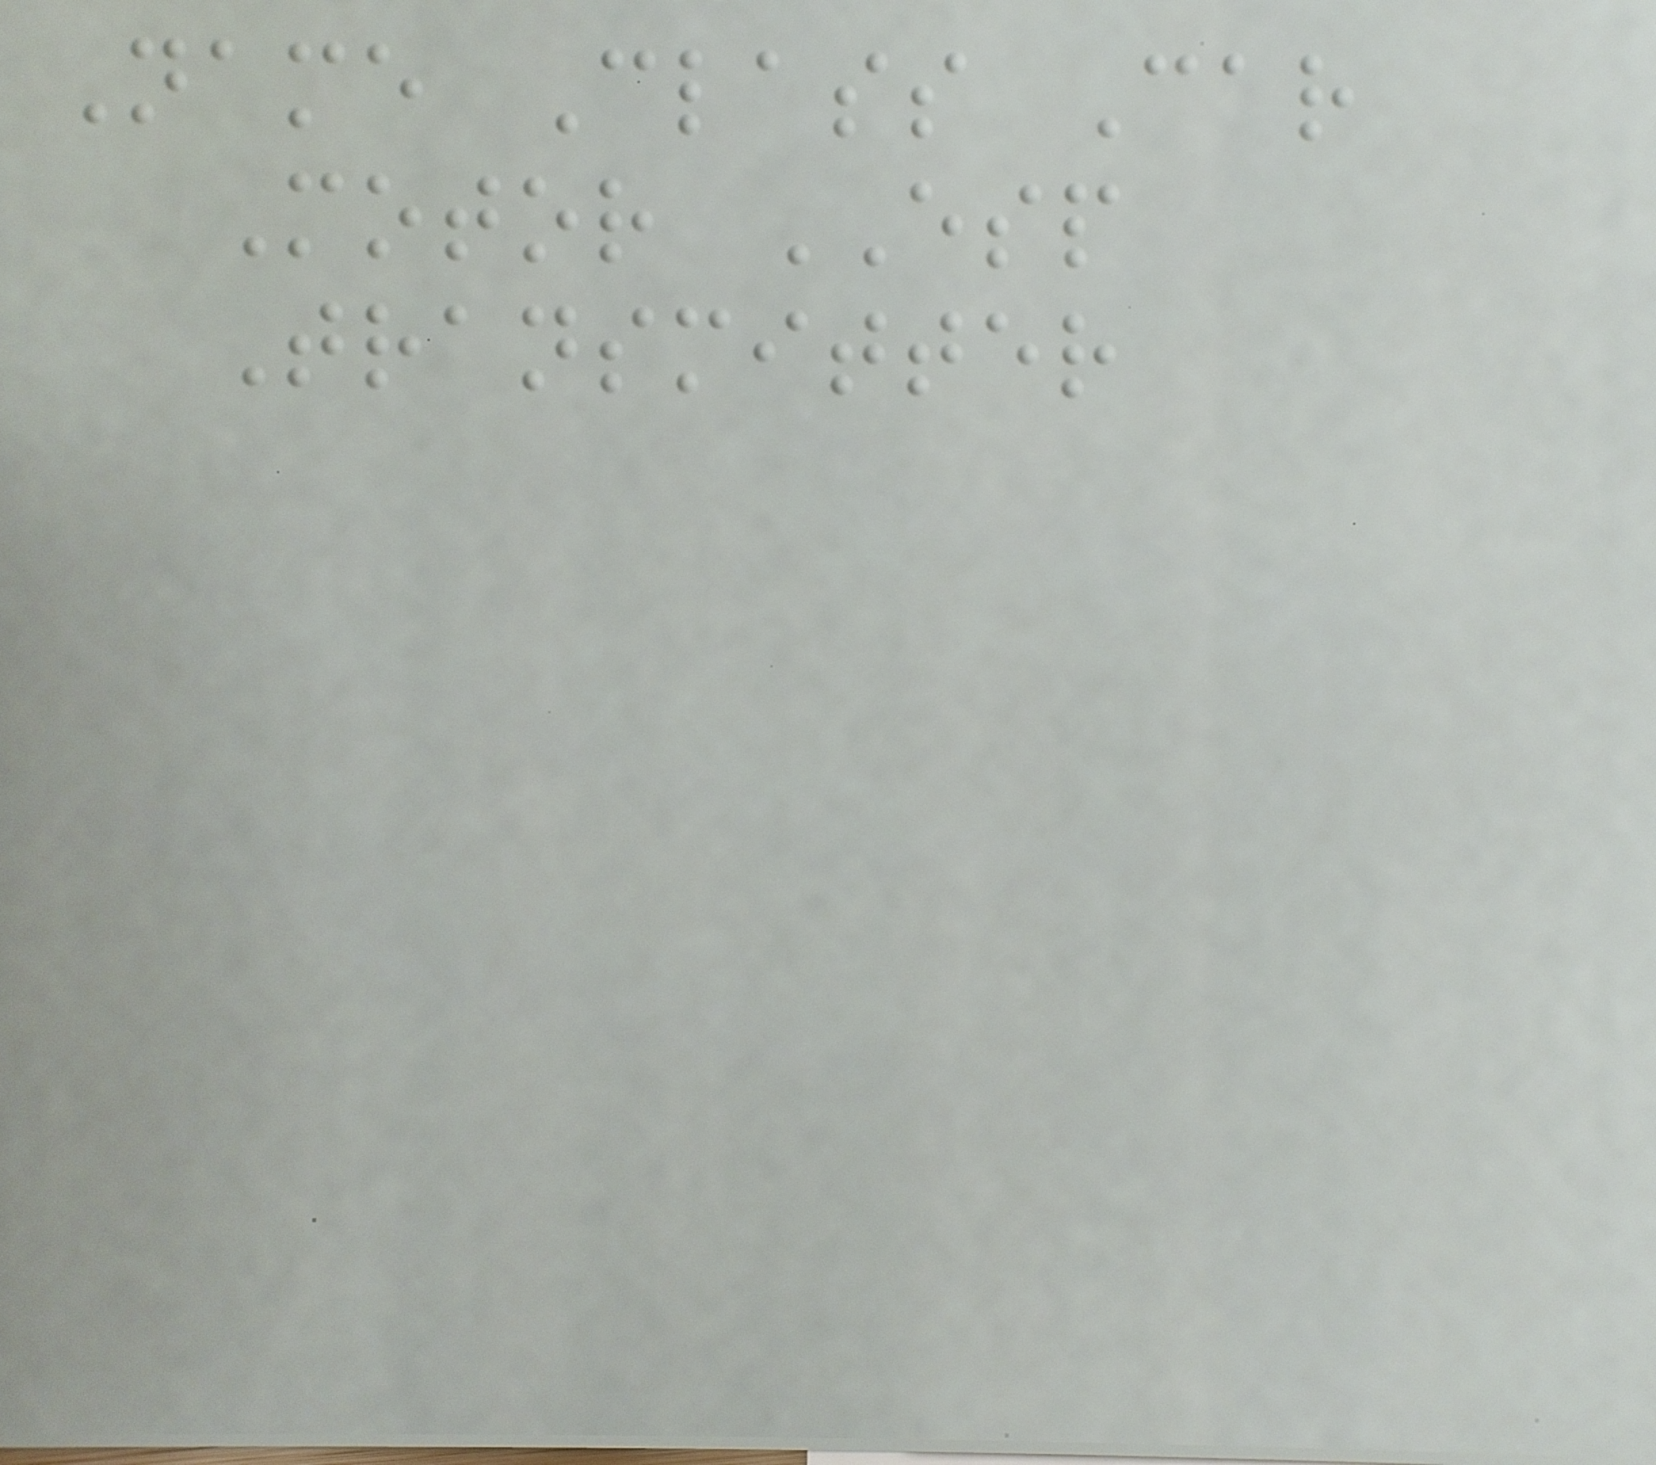Name Class Car
Motor ESP
Transmitter
